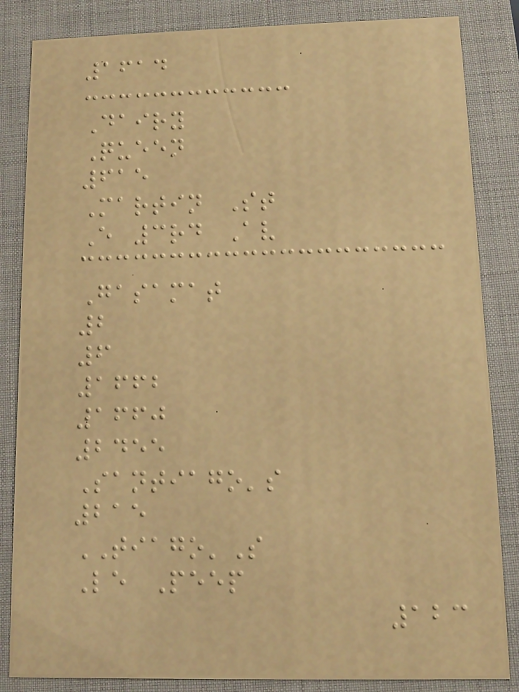1614
Dairy
Queen
615
Martin St
E 3rd Av
Gasamat
2
6
1662
1660
2455
Santiago's
215
TIAGO'S
Le Peep
123
